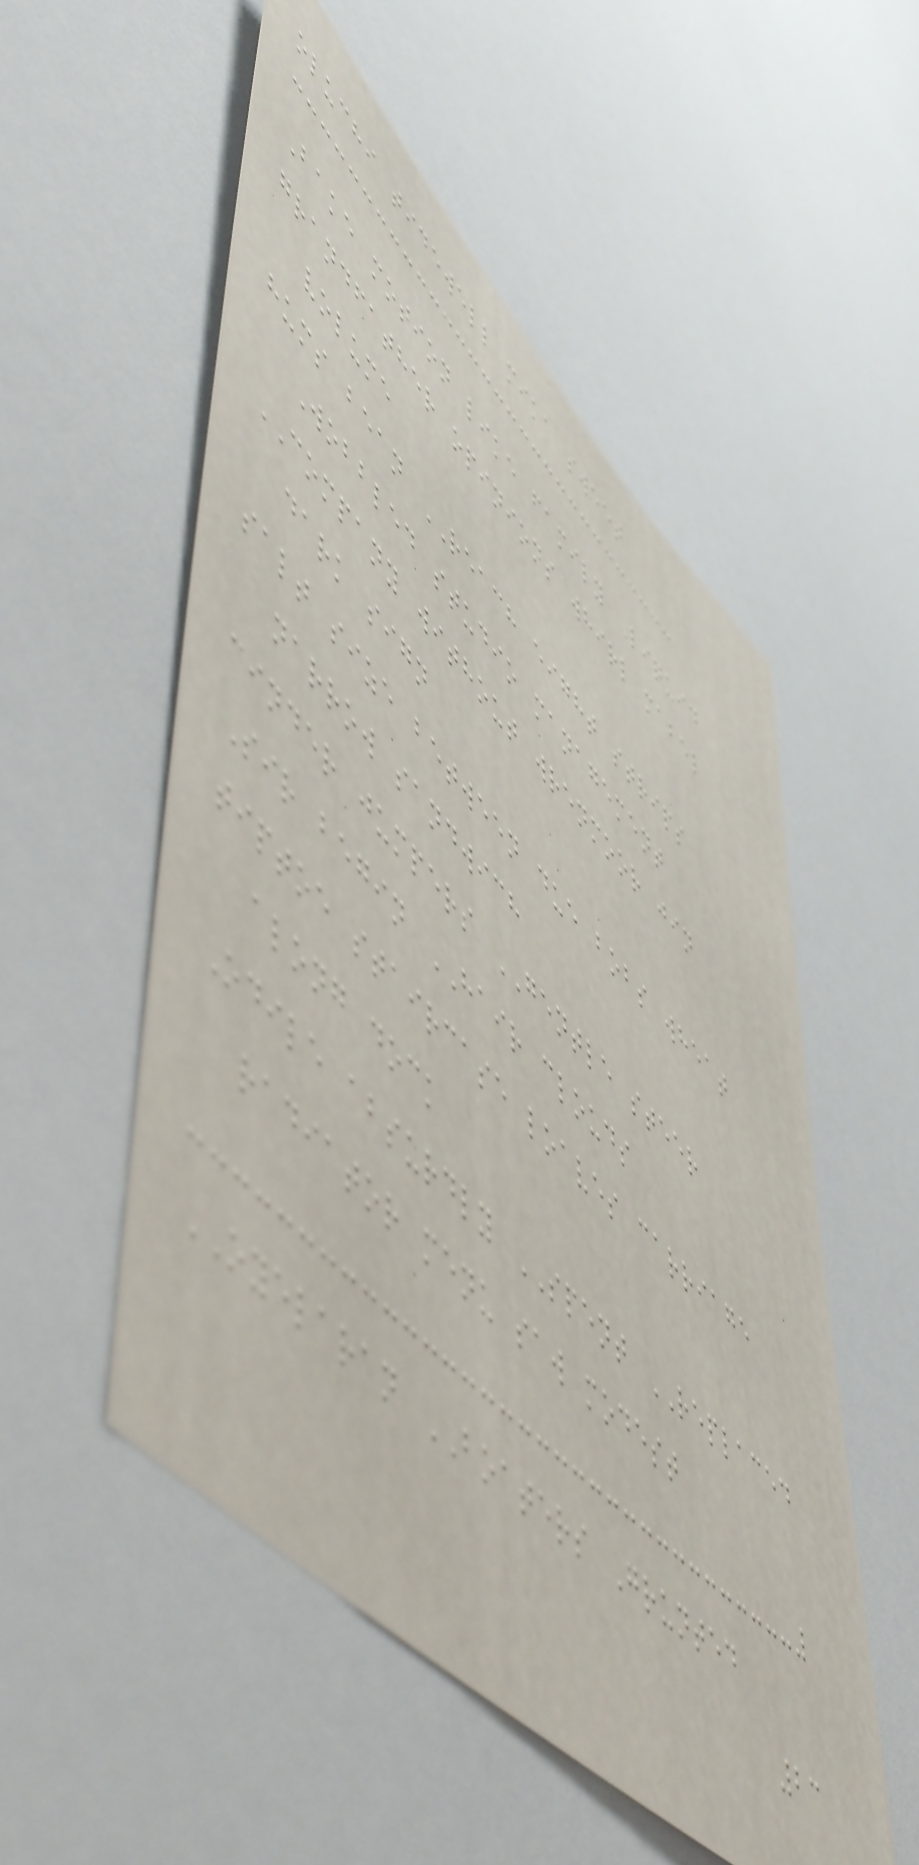oluchi tidewell mika sweet
Bake motion like family Liquid
grandfather opinions whirl mabel
volume
hums bean REACH eight strips
Wobbled studio management
COMPANY without wrenmoor jin
dark sign
salt size between due bobs wheat
narrow sandwich
cinder jumpers GENTLE steer
Sir begin HAIR clouds
tiptoe staircase loaves carriage
along dock
Odile absurdly SPENT REPLACED
radiator menu saw modest
OYELARAN BOATERS Grunted
23
